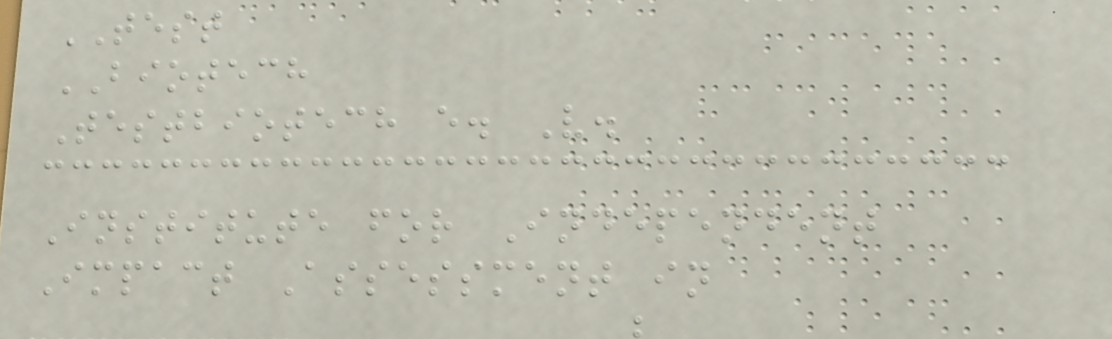TEST
BIOTECH
Testbiotech e. V.
Institute for Independent
Impact Assessment in
